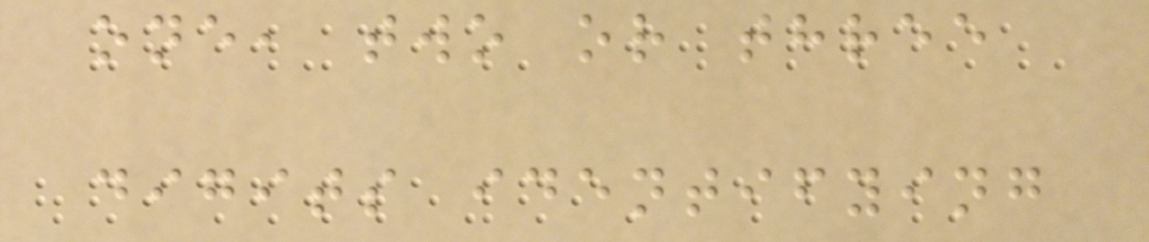one, two or three
digits identifying
